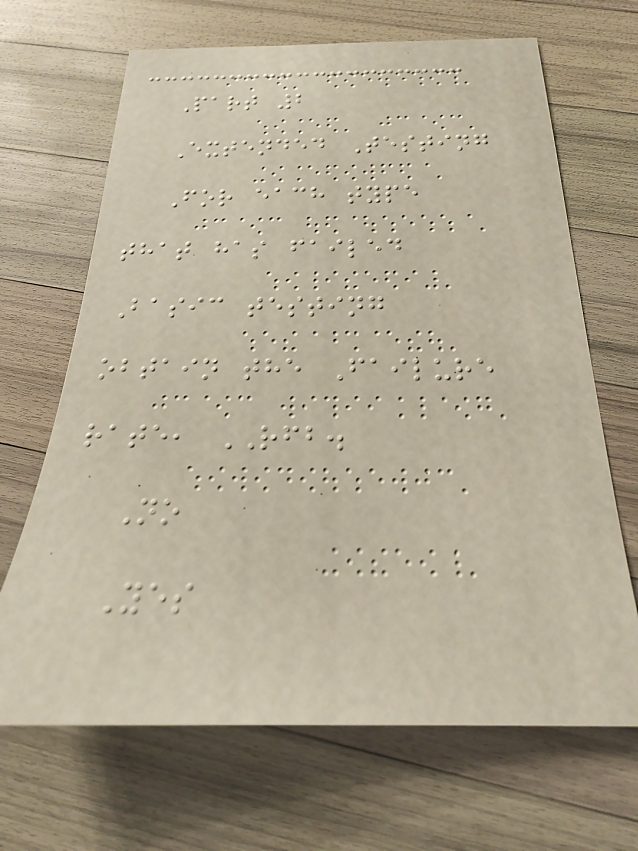Part 2
Extended Testing
For each type
that has failed
Basic testing
obtain the Failure
rate, RFB.
No
Yes
